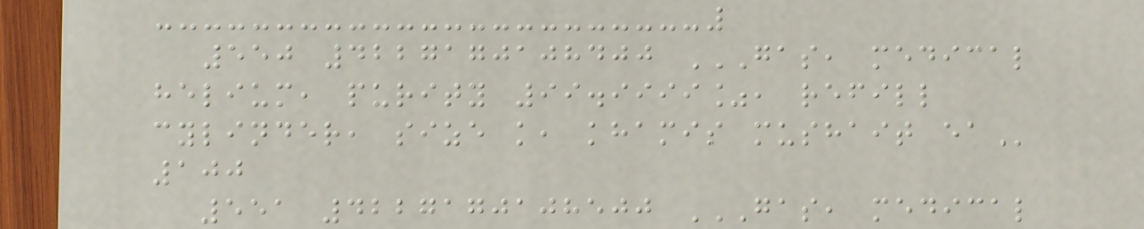550 4227170108400 GAS, MEDICAL
HELIUM, PURITY 99.9999%, REFILL
CYLINDER, SIZE K, KHAMIS MUSHAIT EA
100
551 4227170108500 GAS, MEDICAL
